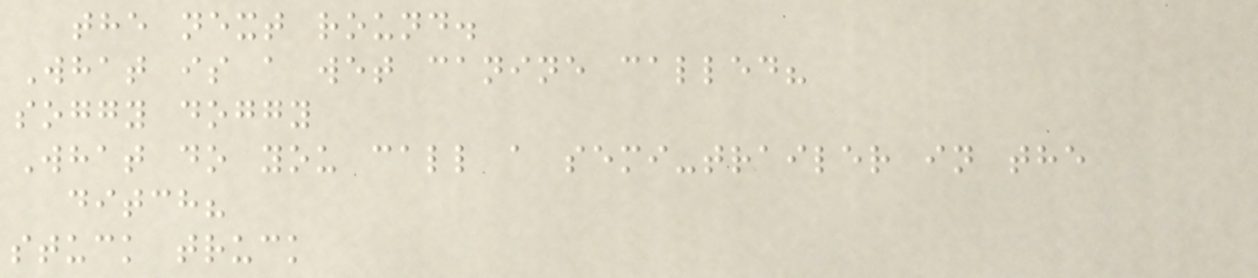the next round.
What is a wet canine called?
soggy doggy
What do you call a semi-trailer in the
ditch?
stuck truck
